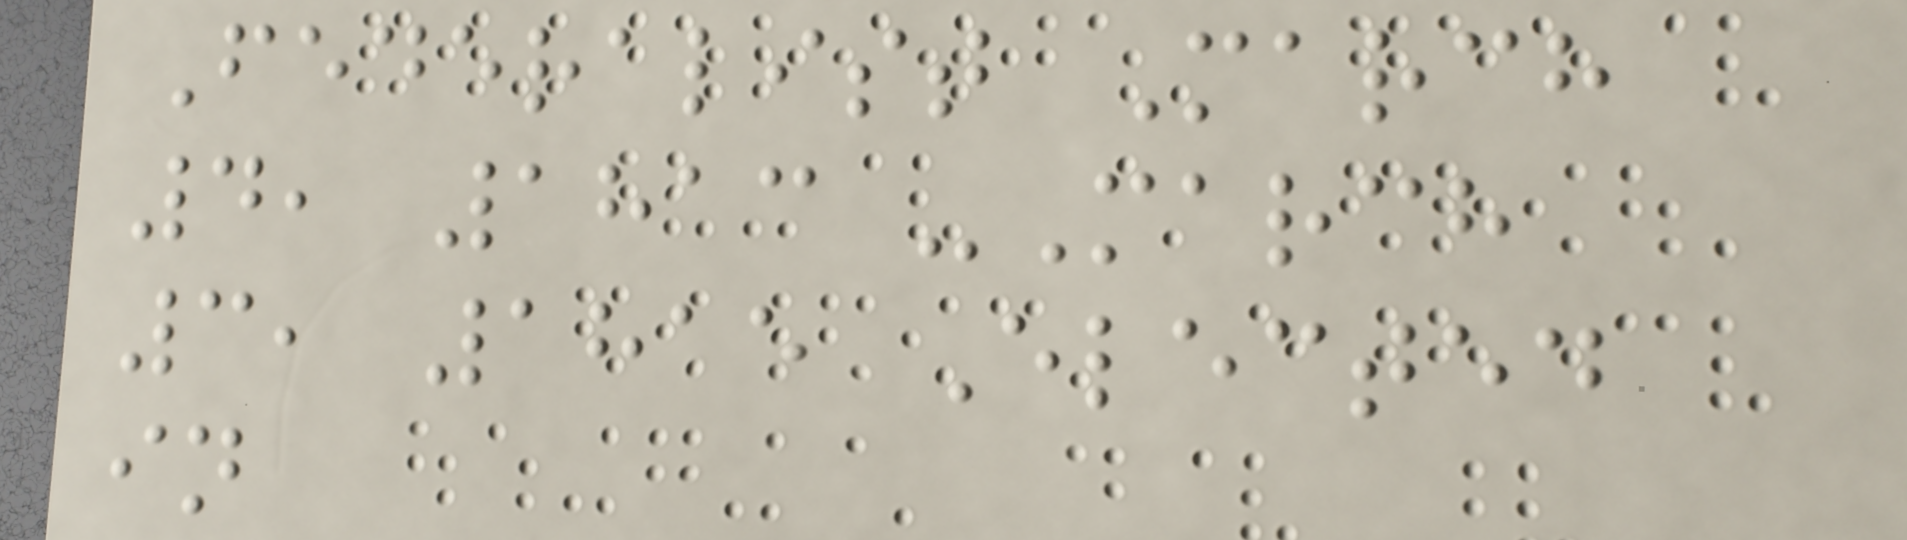Federalist March
4, 1813 -March
3, 1815 Elected
in
